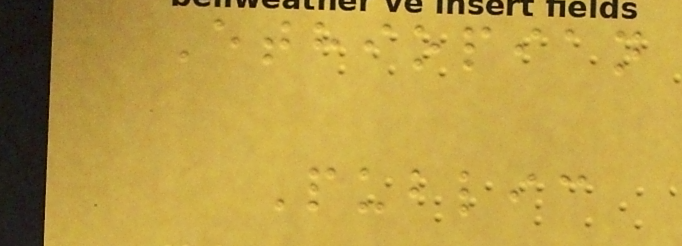Ethiopian
Public
